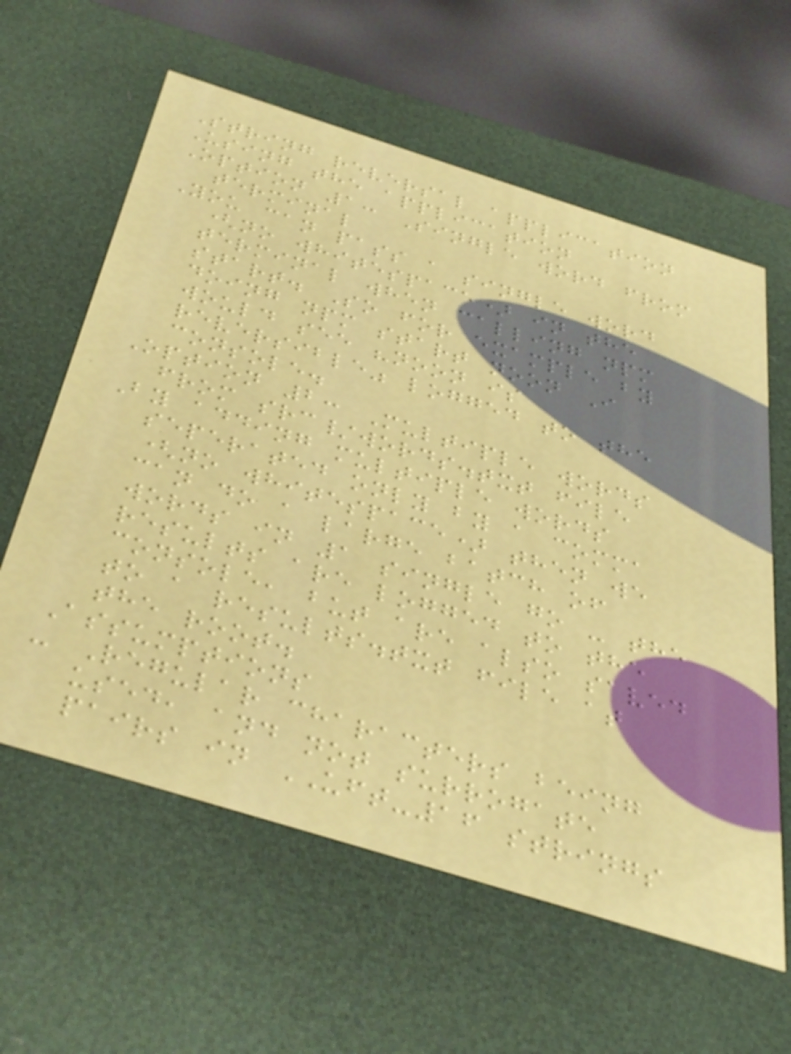String reversal application
Using the application
Option 1: Single word from
terminal
You can pass a single word
(no whitespace) in the
terminal when calling npm
start. So for example by
doing npm start noon I
would see "noon is
reversible" logged to the
console.
Option 2: Multiple words
from src/words.txt file
By adding multiple words
seperated only by a comma
(no whitespace) then we
can do a large batch of
words in 1 single go - the
results are logged to the
console, but are also saved
to a results.txt file at
the root.
Assumptions
- Regular characters being
used, and not surrogate
pairs in UFT-16 strings
